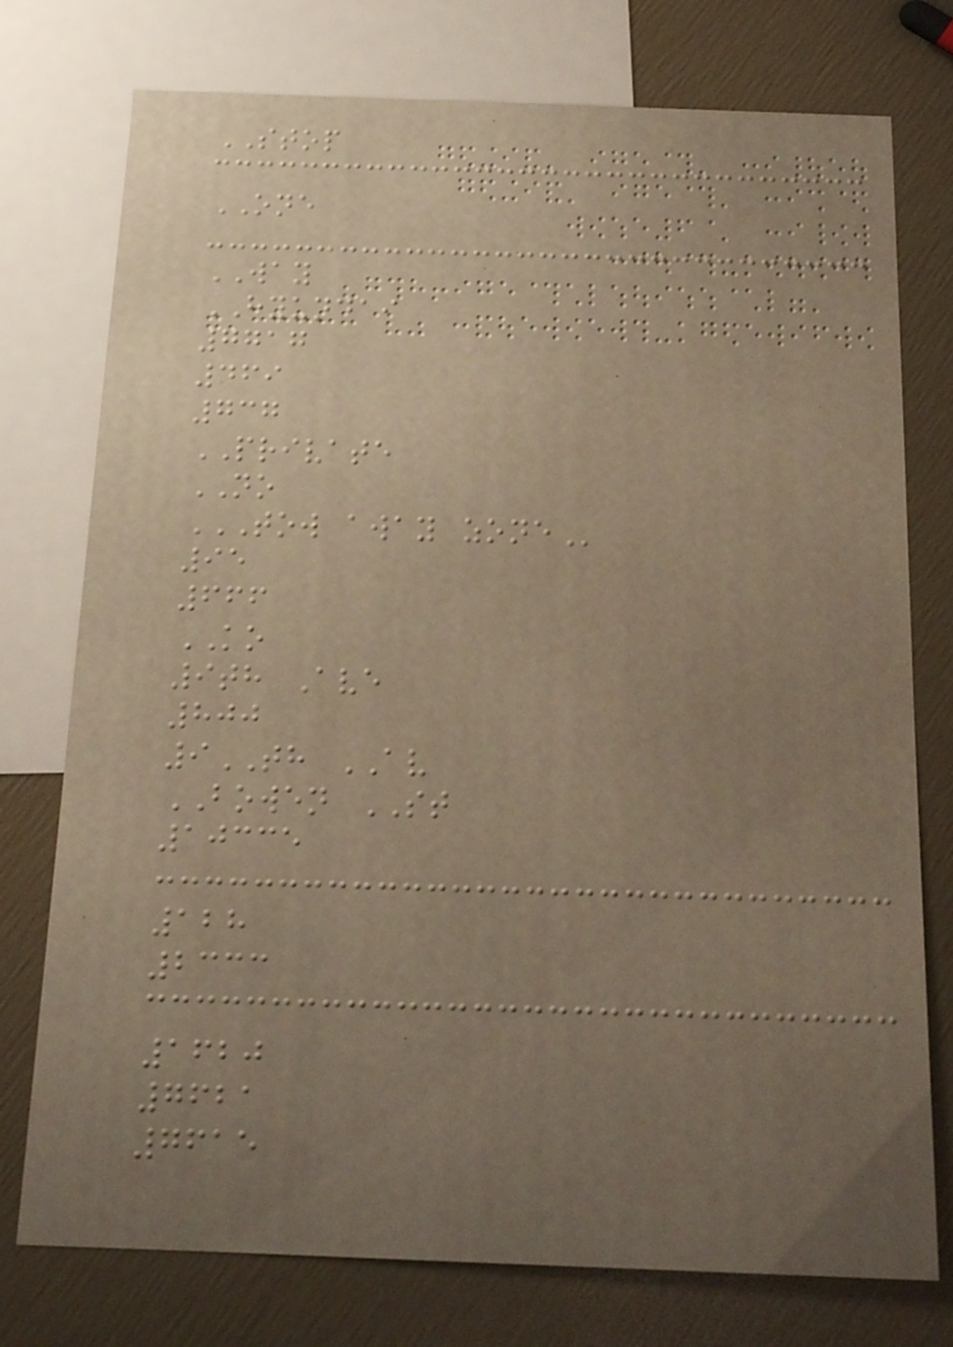STOP
ONE
WAY
HYUNDAI
7717
469
737
PRIVATE
NO
TOW AWAY ZONE
95
666
KO
9th Ave
800
9TH AV
BOWEN ST
10335
128
2333
1620
7621
7615
